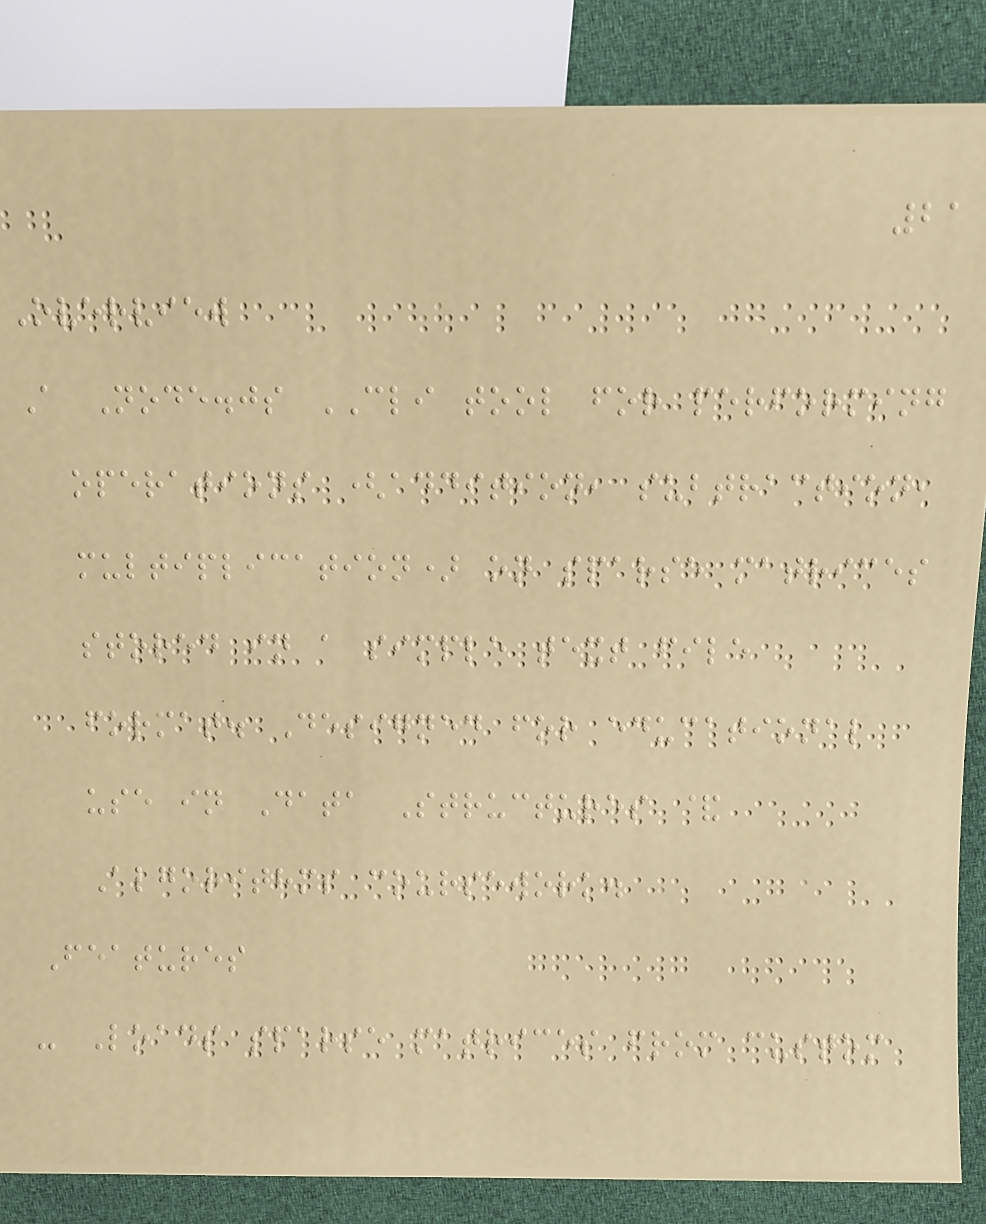21
Overview
A Node.js CLI tool for performing
operations (addition, subtraction,
multiplication) on sparse matrices
stored in a simple text file
format. Designed for educational
use in Data Structures &
Algorithms coursework.
Features
- Loads sparse matrices from custom
